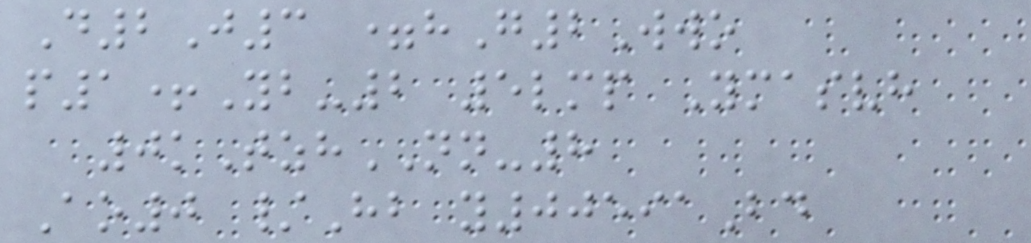D2J3 =hG2Wwo
p1+Yb-2 5lmp Ymasvh
0kTzhNN-8
Ao0 /Hb y00591Bd
